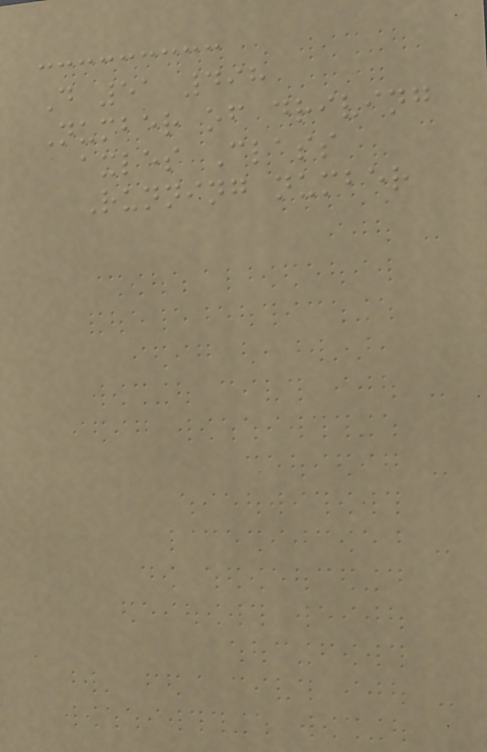D 51 498
Number of driving
axles Class
Running number
